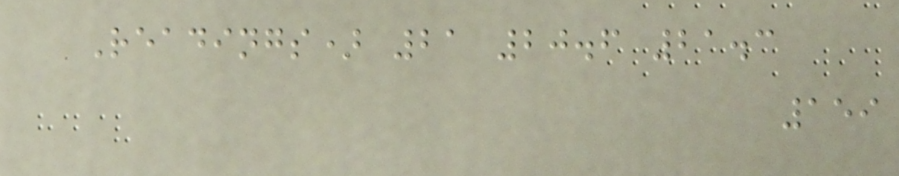Readings) 21 20.6 21.3
159
